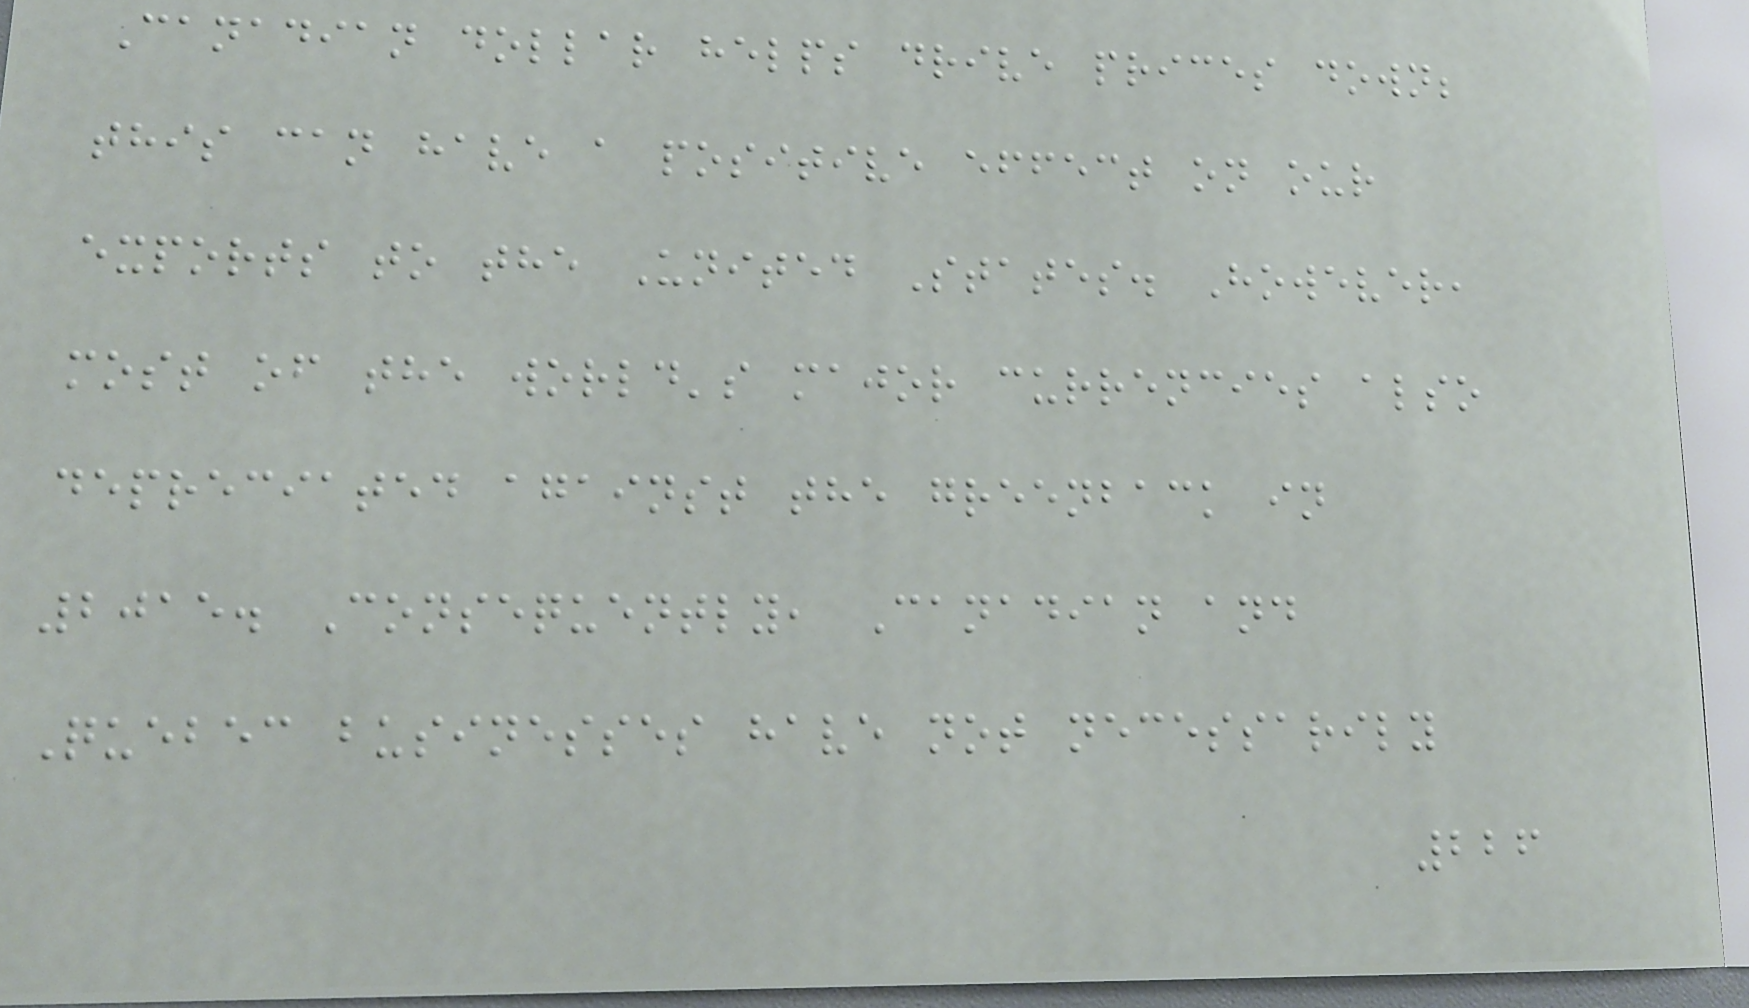Canadian dollar helps drive prices down;
this can have a positive effect on our
exports to the United States. However,
most of the world's major currencies also
depreciated against the greenback in
2015. Consequently, Canadian and
Quebec businesses have not necessarily
226
